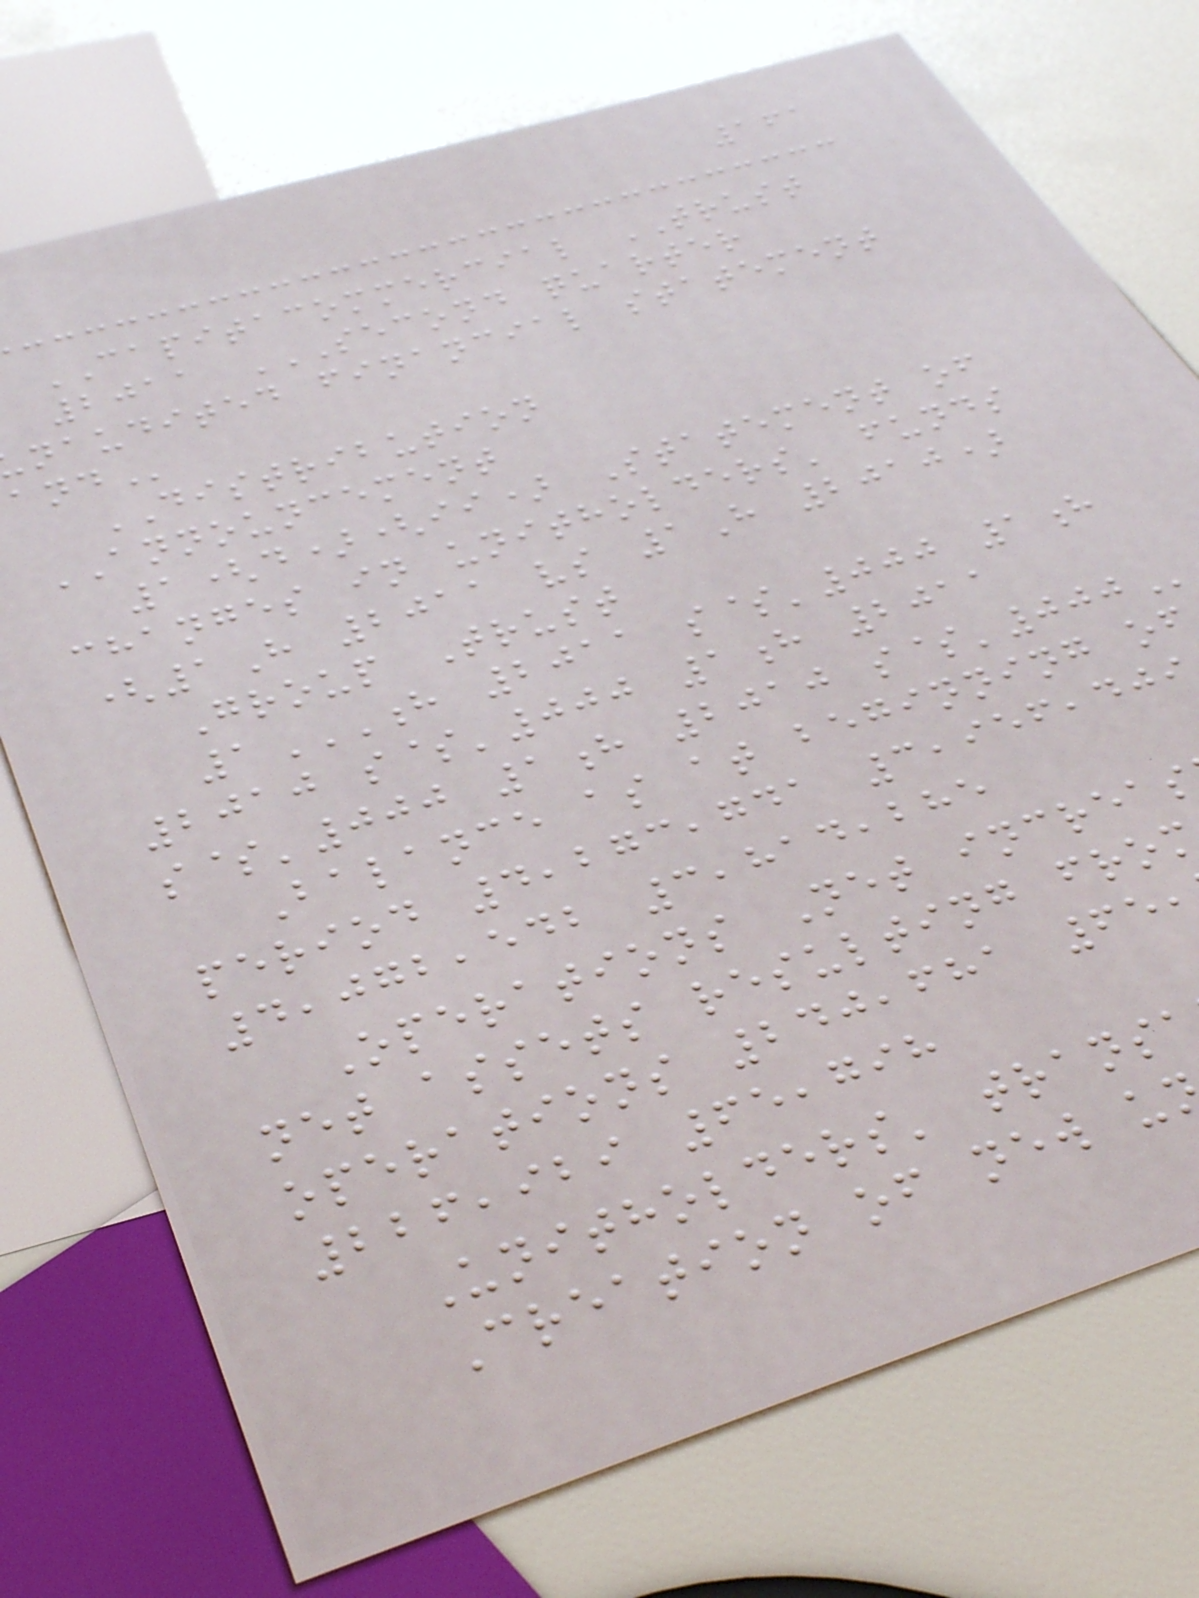161
CAPITACOMMERCIAL TRUST
2011 SECOND QUARTER
naudited financial statement
DISTRIBUTION
ANNOUNCEMENT
1(d)(ii) Statement of
changes in unitholders' funds
(1H 2011 vs 1H 2010)
Group Trust
1H 2011 S$'000 1H
2010 s$'000 1h 2011
s$'000 1h 2010
Balance as at beginning of
period 4,273,741 3,956,409
4,072,542 3,814,285
Operations Net increas
net assets resulting fro
operations 240,681 65
226,929 65,798
Unitholders' trans
Creation of new u
